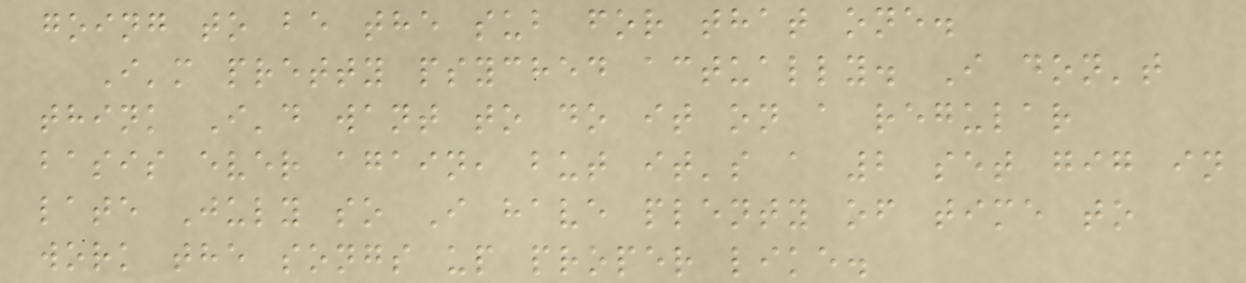going to be the sub for that one.
I'm pretty psyched actually. I don't
think I'd want to do it on a regular
basis ever again, but it's a 2 set gig in
late July so I have plenty of time to
work the songs up proper like.
